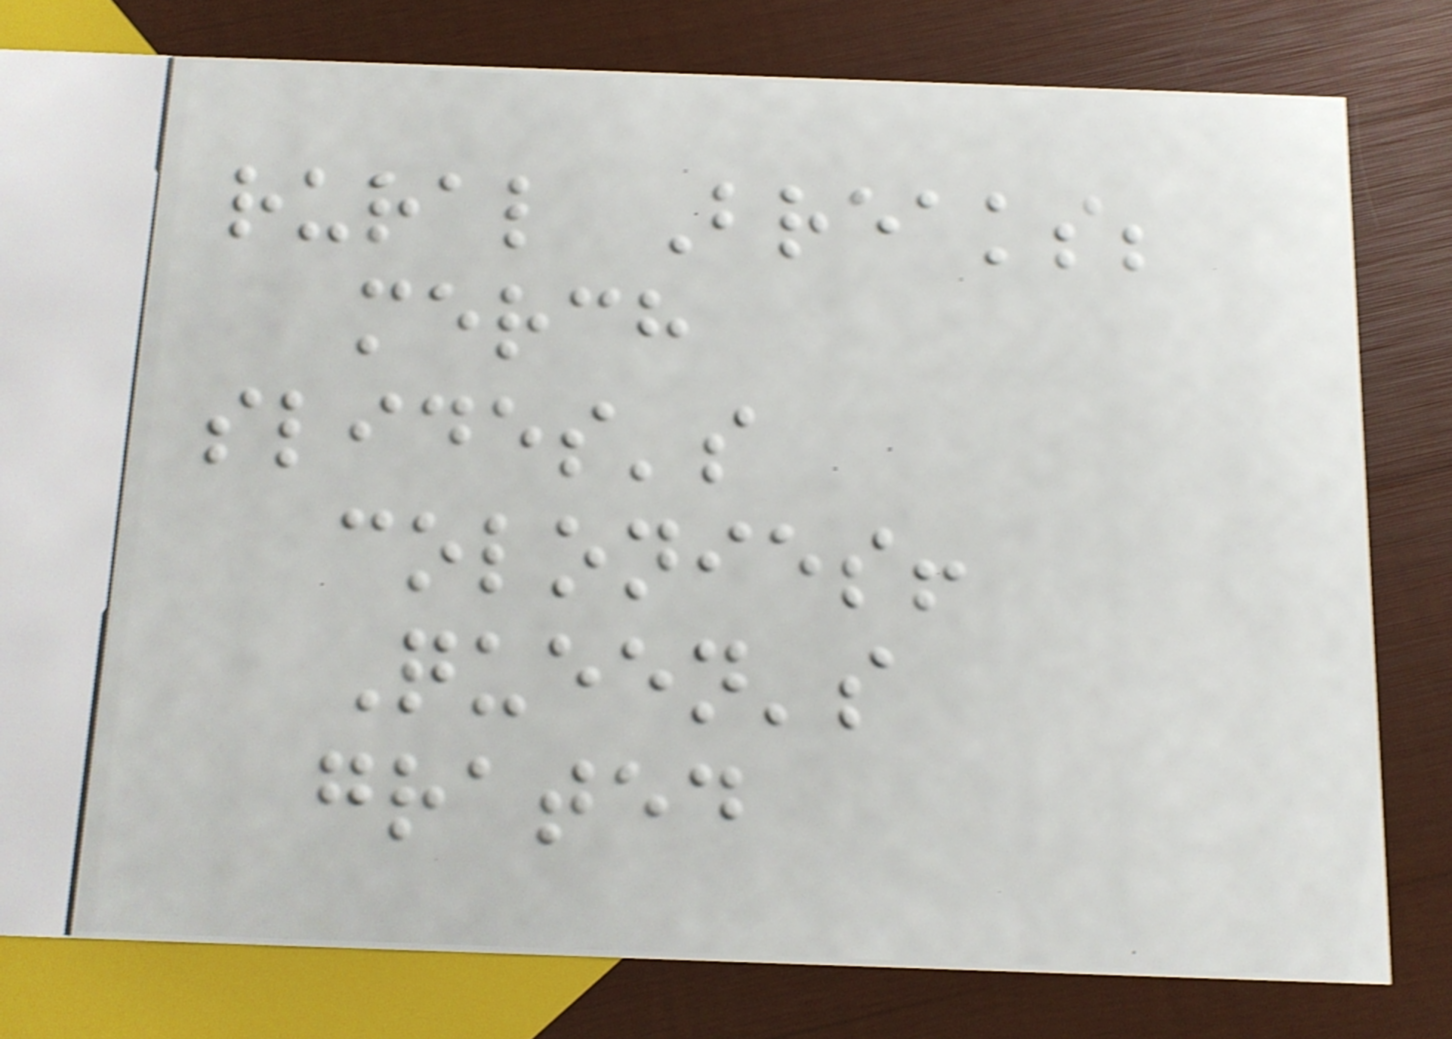rural Breaks;
merch
slides's
colonies!
Queen's
grated
